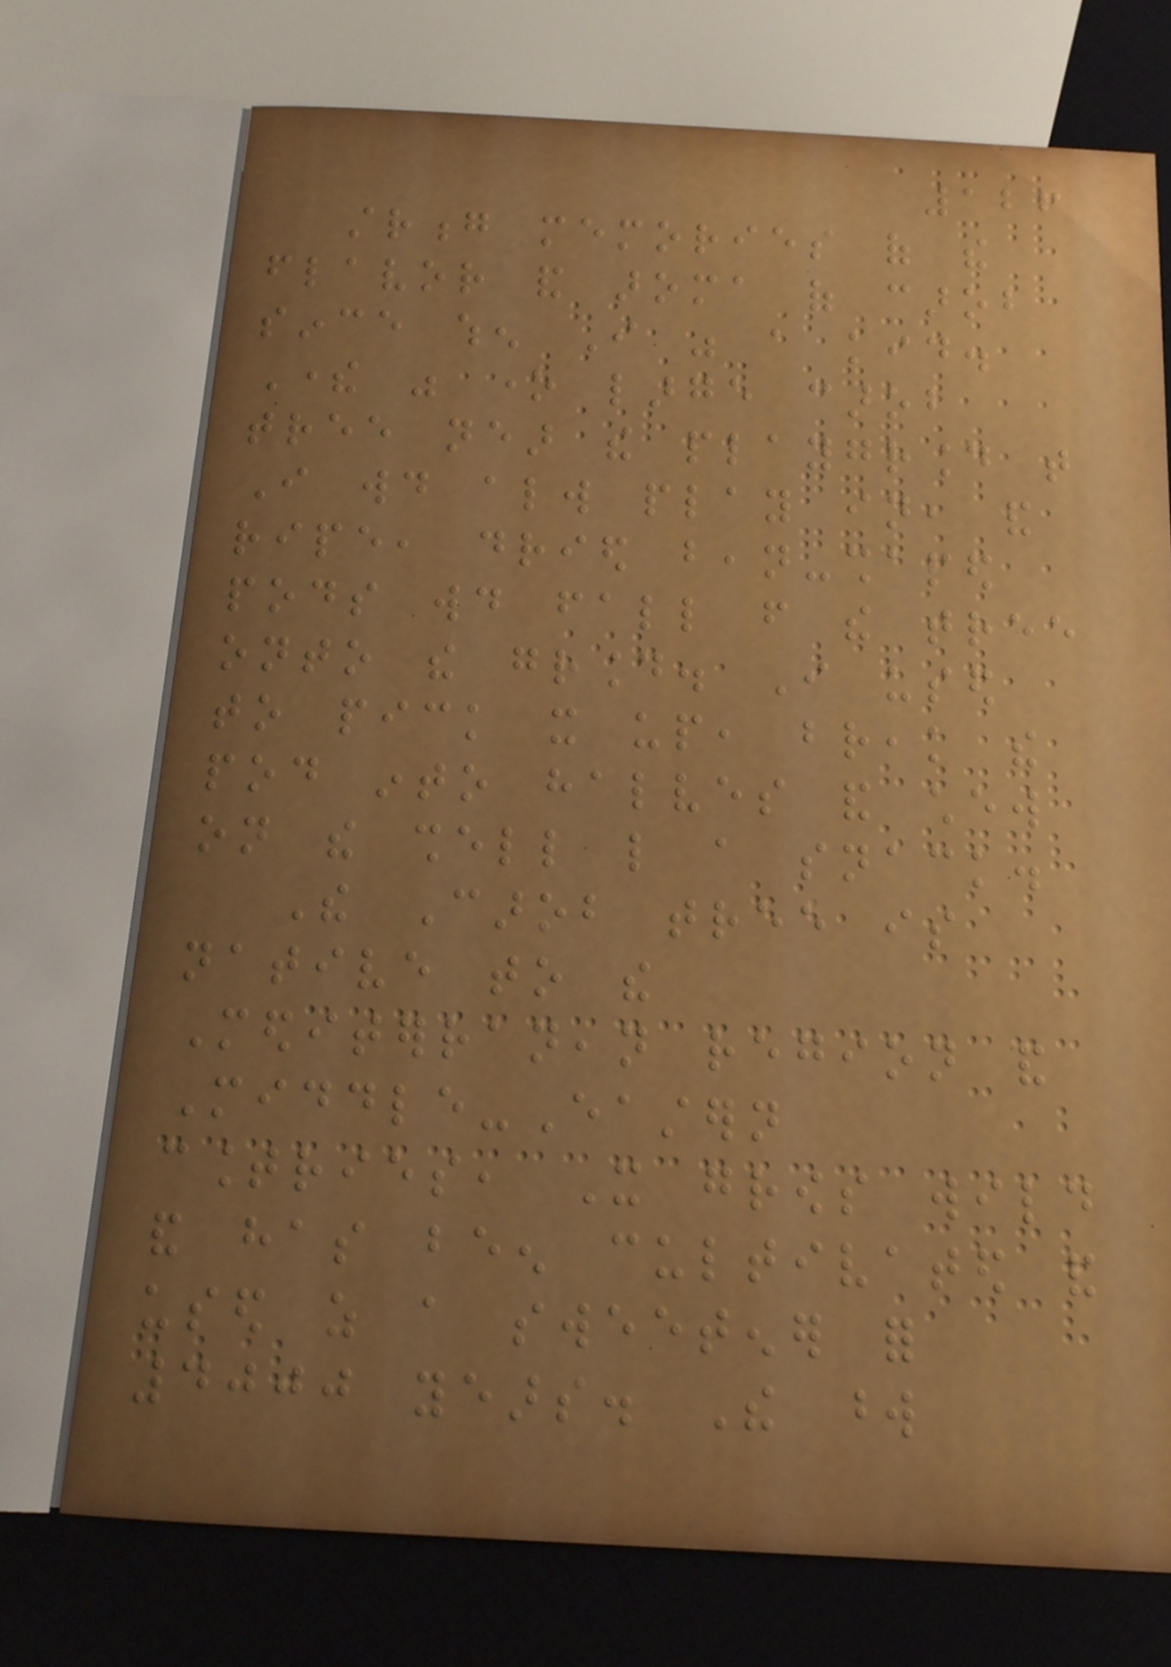126
strong memories of the
flavor and aroma of carob
since when I was a kid.
There was one large carob
tree near the playground that
I would always play in, and
ripe, dried bean-shaped
pods would fall from the tree
onto the ground. I used
to pick it up, break the
pod into halves and chew
on the shell like a snack.
The Carob tree is
native to the
Mediterranean region and
Middle-Eastern
countries, It grows wild
and has been cultivated and
used as a sweetener for
4000 years. The word
